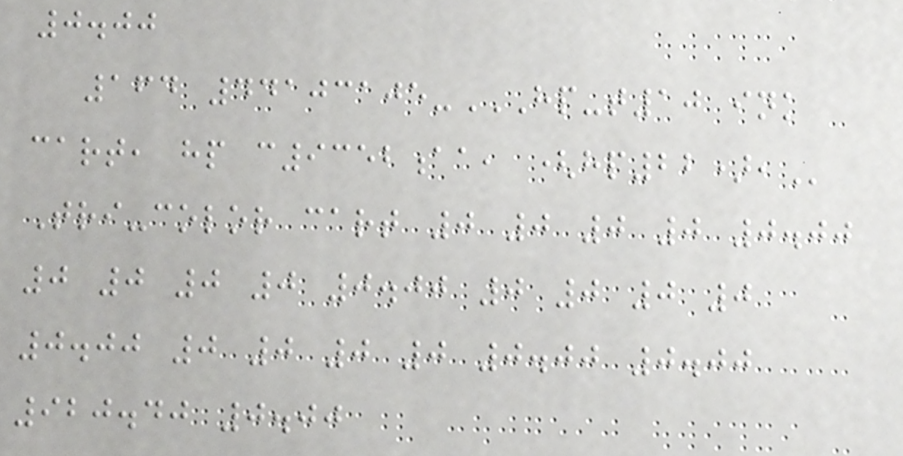0.00
164 44103105-HP-T10 INK
CART, HP C9352AA, (HP22),
Tri-color cart 0 0 0 0 0.00
0 0 0 0 0.00 0 0 0 0
0.00 0 0 0 0 0.00 0.00
920.40 0.00
